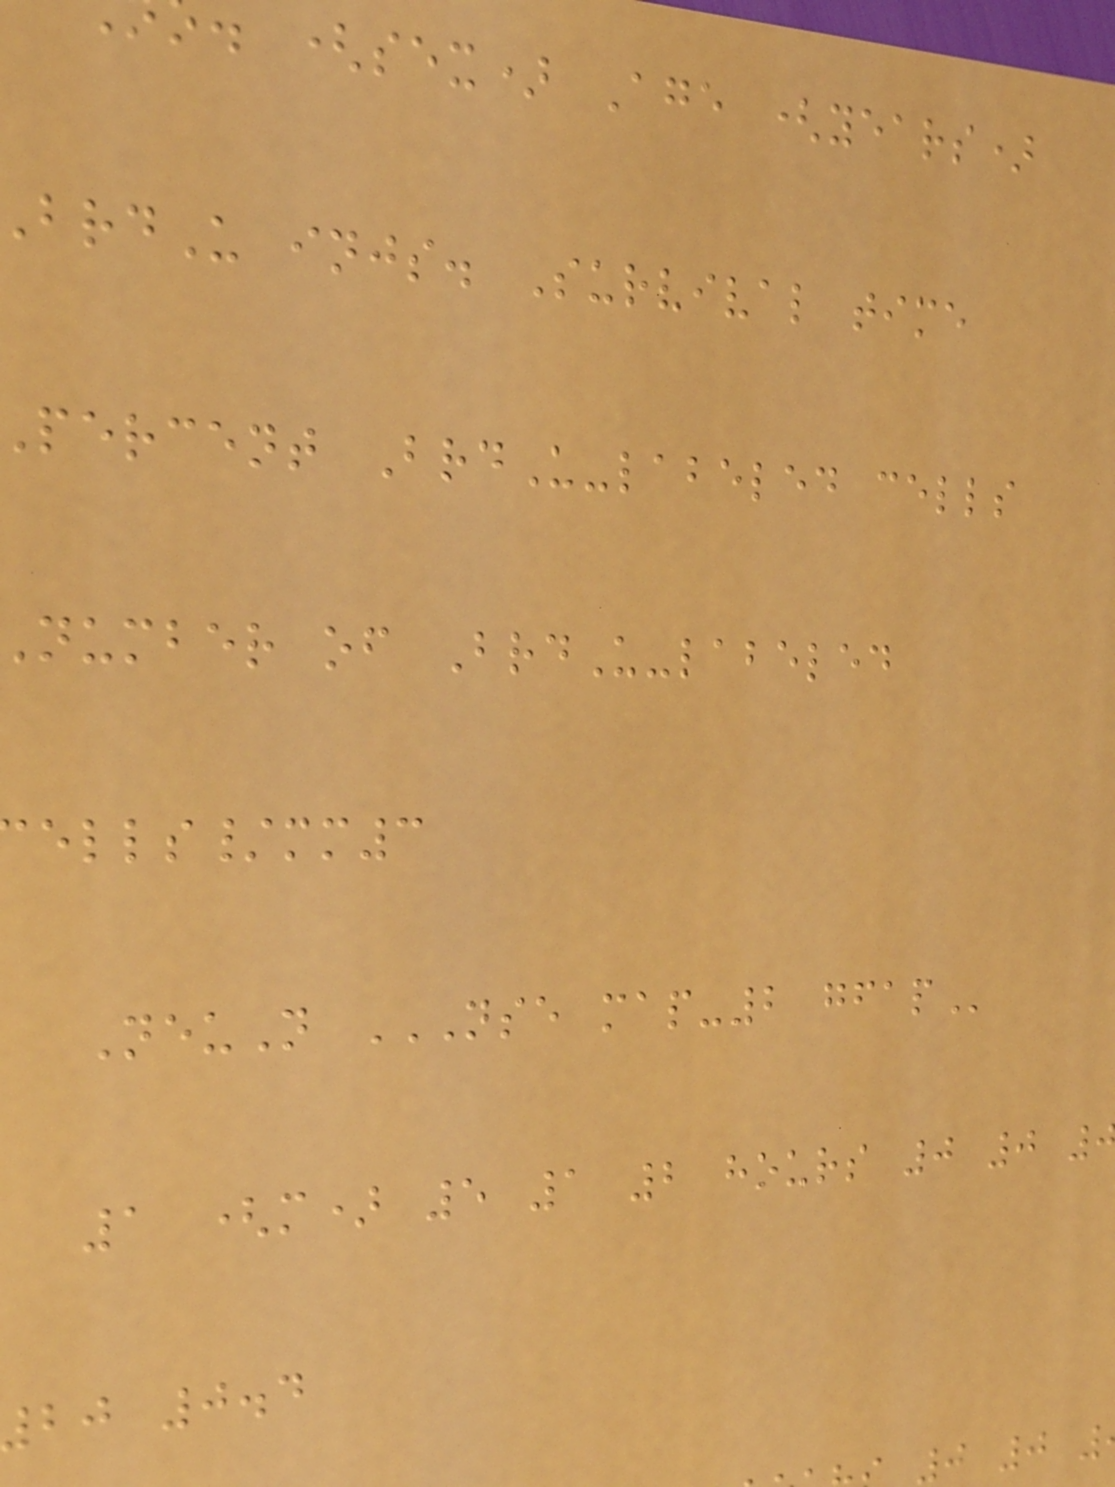. (sex) Age (years)
rdU injs. Survival time
percent BrdU-labeled cells
number of BrdU-labeled
ells/mm3
NeuN NSE MAP-2 GFAP
1 (m) 5 1 2 hours 0 0
bj 0.4
